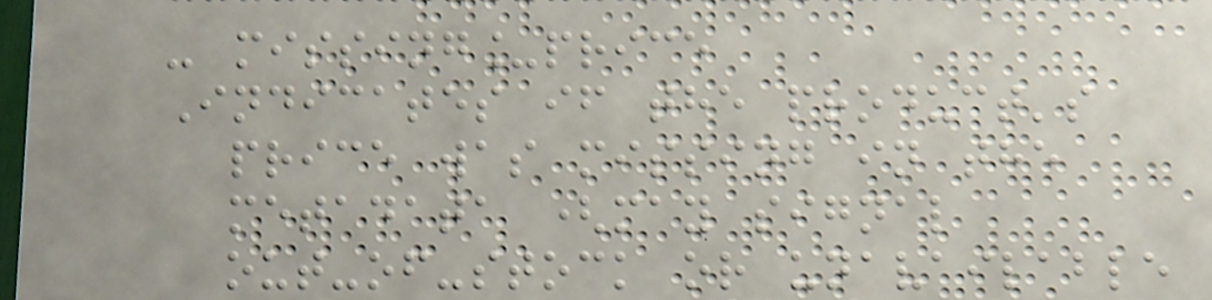- missing_price
Indicates if the product's
price was missing in the
metadata (may signal
out-of-stock or unavailable
